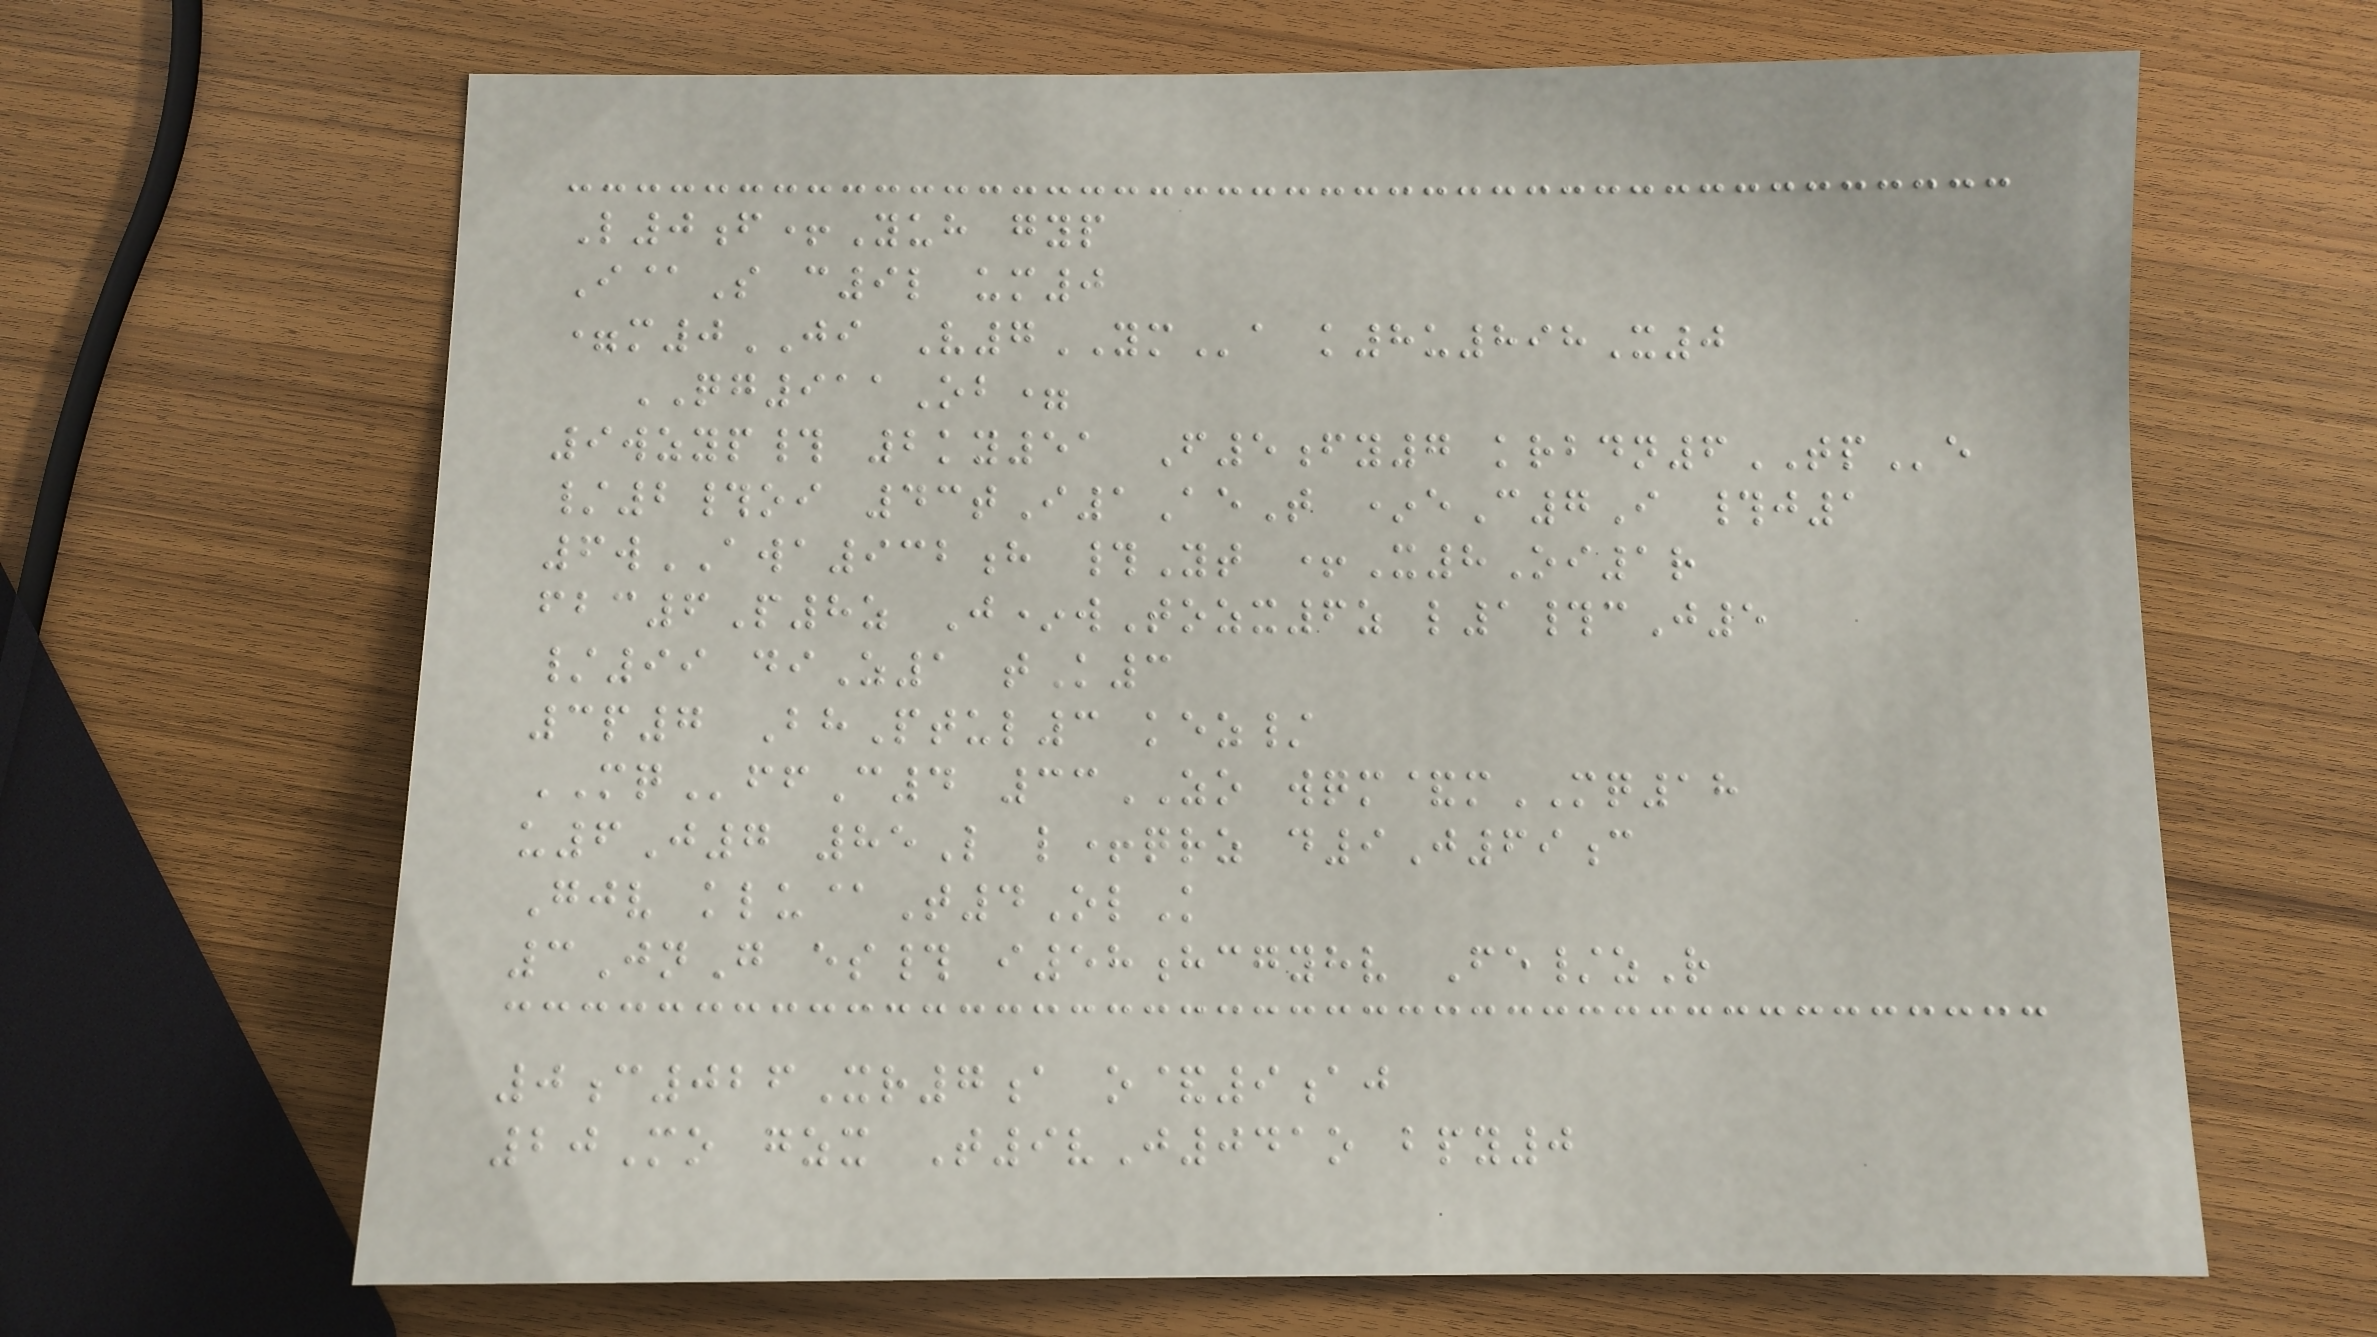L0f+Yuh gyp
I@S c9l um0
=m0JI V7YMa k8u898X0
QG911Ob=
9wzyp# 2ky51 F5fy7 krbdn6TPe
/2#oi 43tI1AeT *eC7I #j1
6wAWA932h #Yt +X8Oi1r
fbc6P8z J*wTozx6z l1#cJ5
/99 diZ1 tK3
3p7 BhPtul3 kez/
MQffC4 33ZO wqm&mMQ18
u6J7 85L l+qrz d9J69c
Gjv klu@T4OlK
3JnG es# i58hcgyhv Fe/zR
0c026Xr7a o&9aj
20Mo gzx T9vJ041o bpy0
